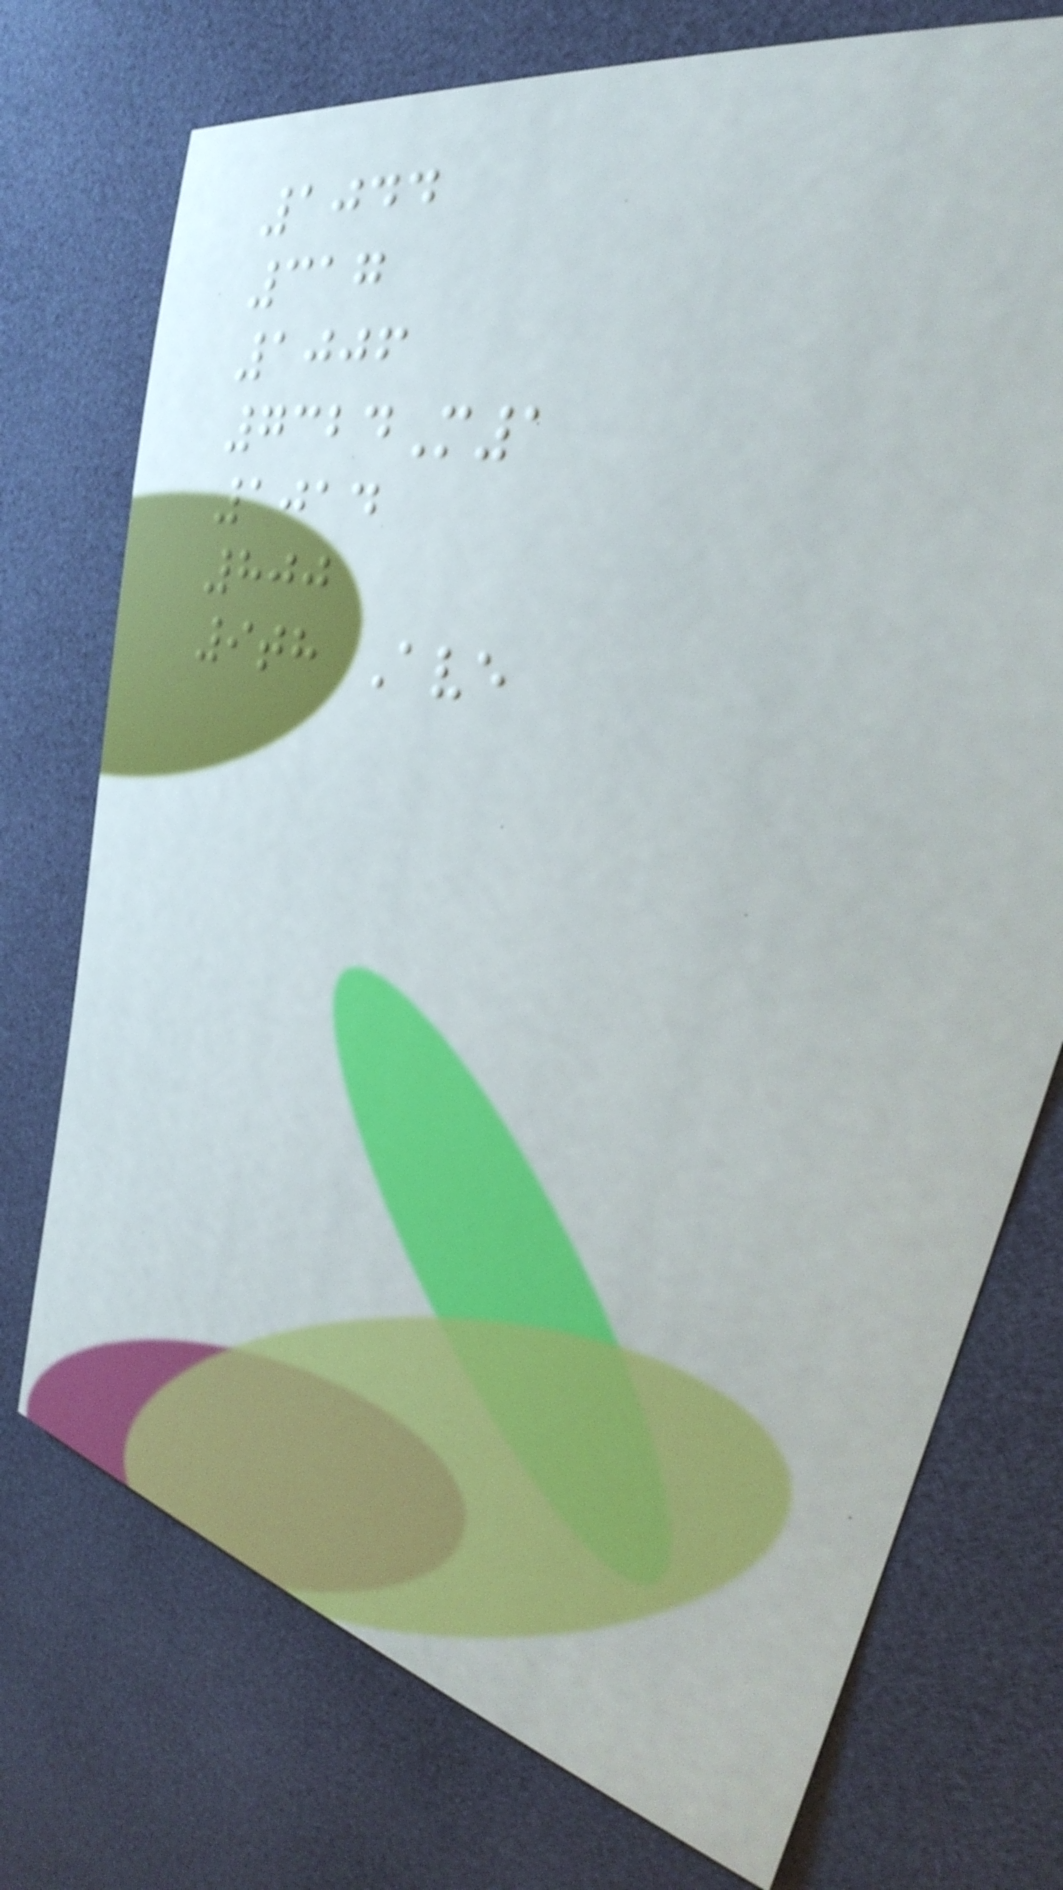1044
317
1006
7324M1
1014
800
9th Ave
